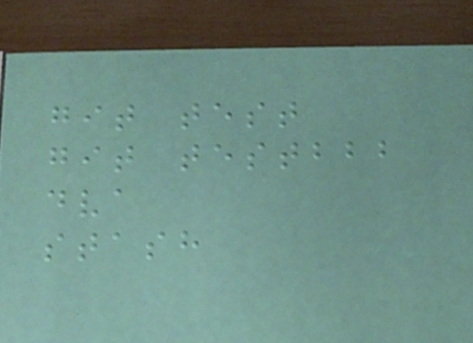git test
git testbbb
dva
stash
